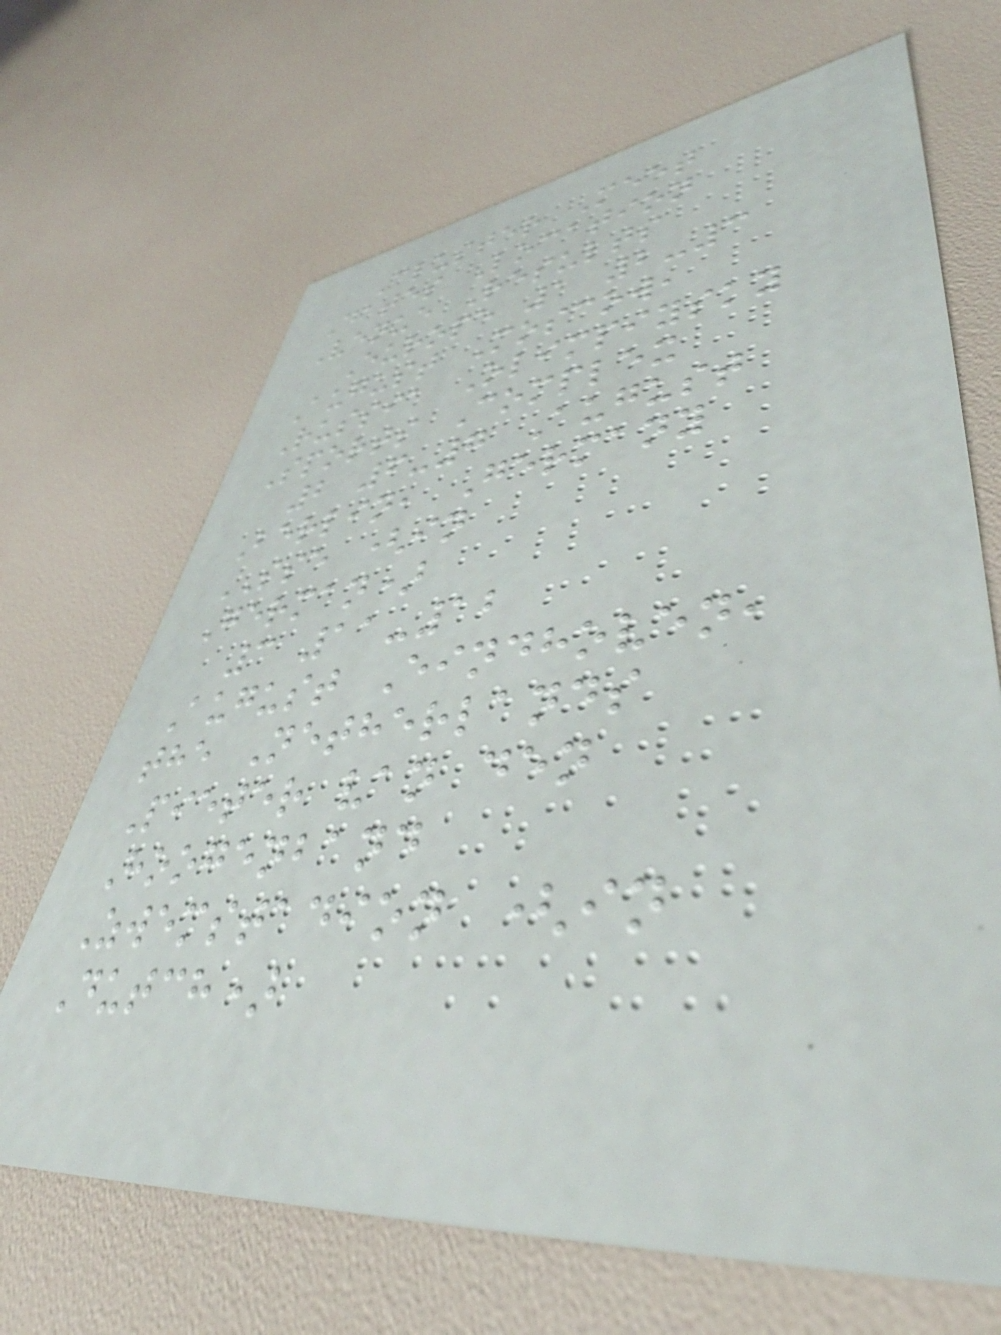Cluster Meet
Dates Location
Venue Results
Europe 1 2-3
August Moscow,
Russia Olimpiysky
Sports Complex
2 6-7 August
Berlin, Germany
SSE (in
German)
3 11-12
August Eindhoven,
the Netherlands
Pieter van den
Hoogenband
Zwemstadion (in
Dutch)
